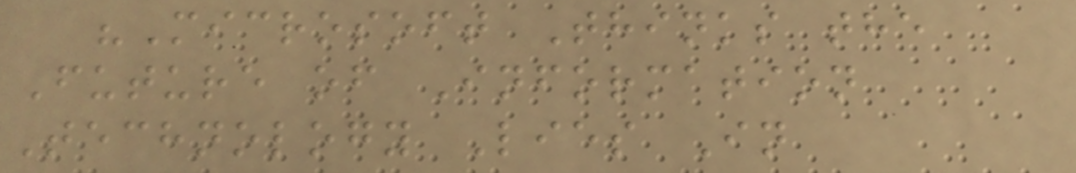"Microsoft Thinks the
Future of Information
Technology Lies In
